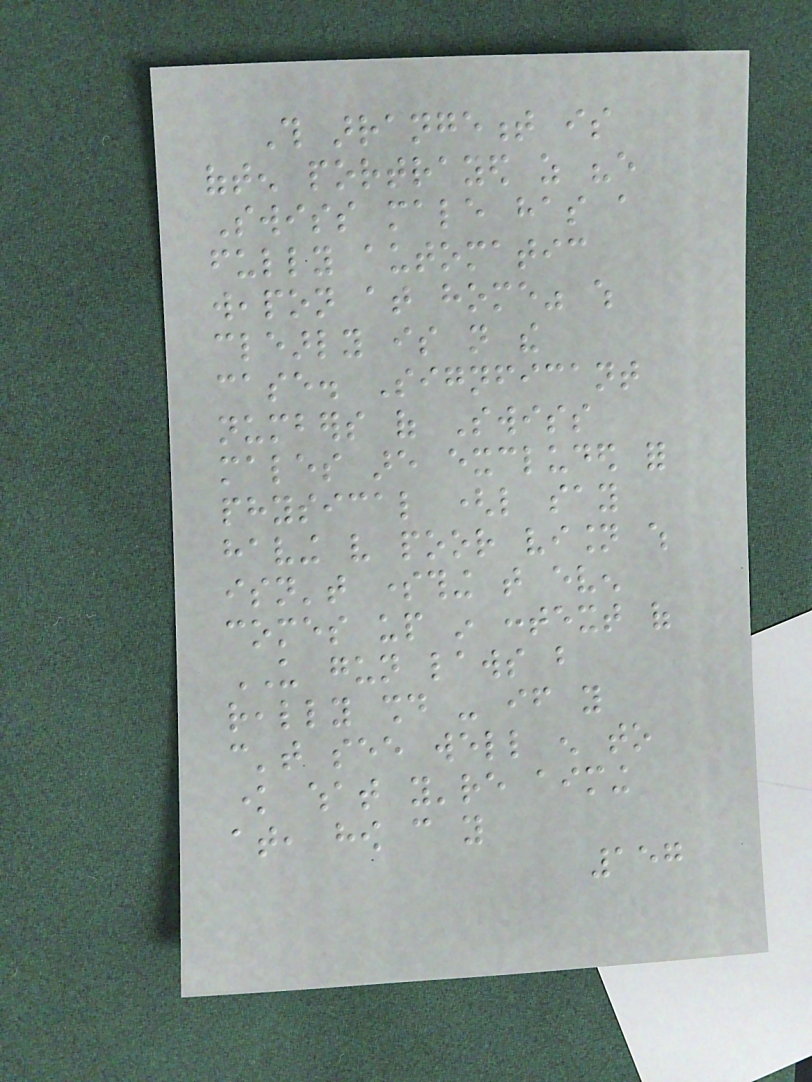This arrangement is
often portrayed as "every
Swiss male has a
fully automatic
weapon at home" which
clearly is not the
case. Signficant
numbers of Swiss
males are excluded for
physical (like say
having very poor vision which
isn't something that even
comes up in context of
US gun laws but
really should - if you
can't see well enough to
know what you're aiming
at, how can you
157
